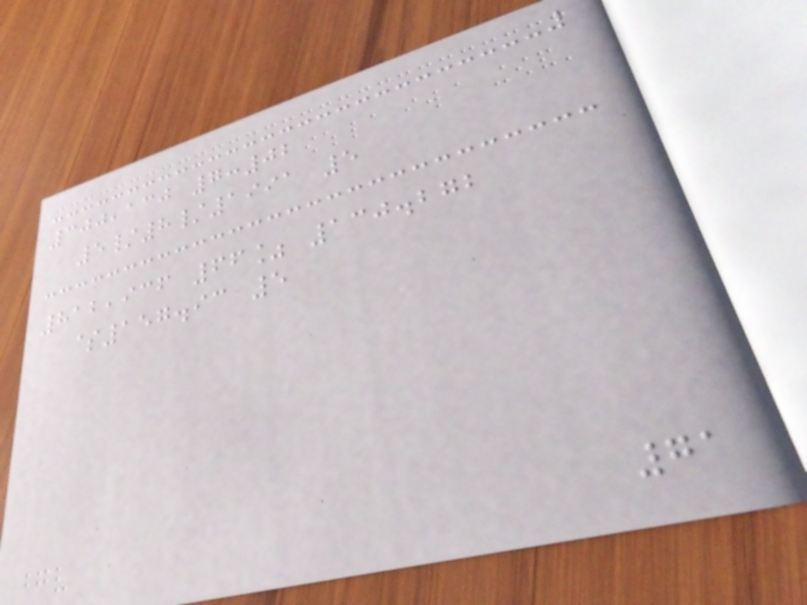300,130 7:02
5/8/1991 5
812,936 66% 130.272
$157.93 5
71
